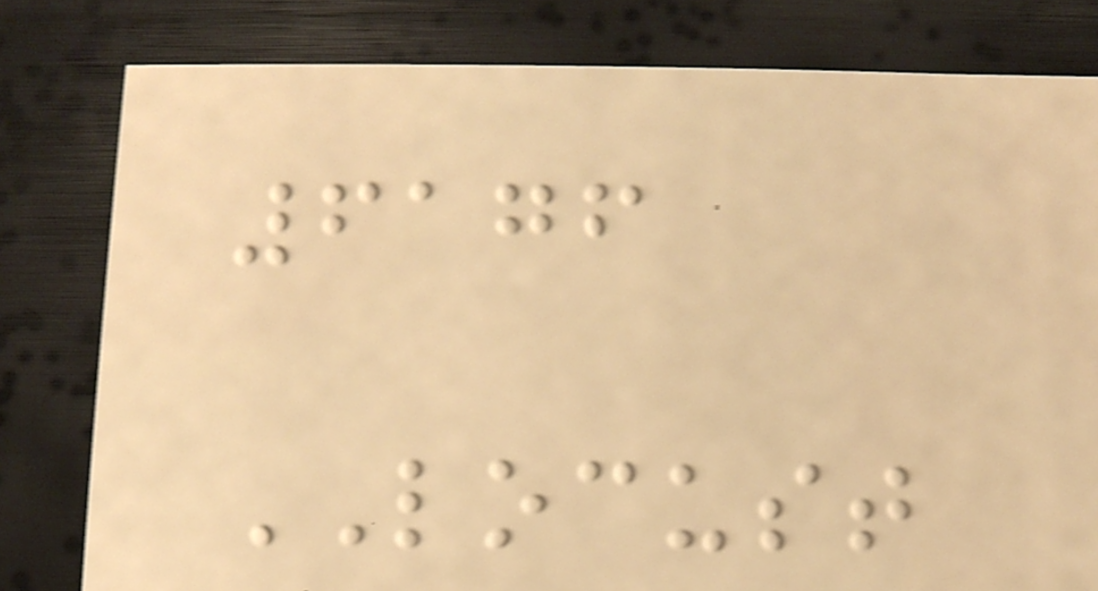6176
LOCUST
